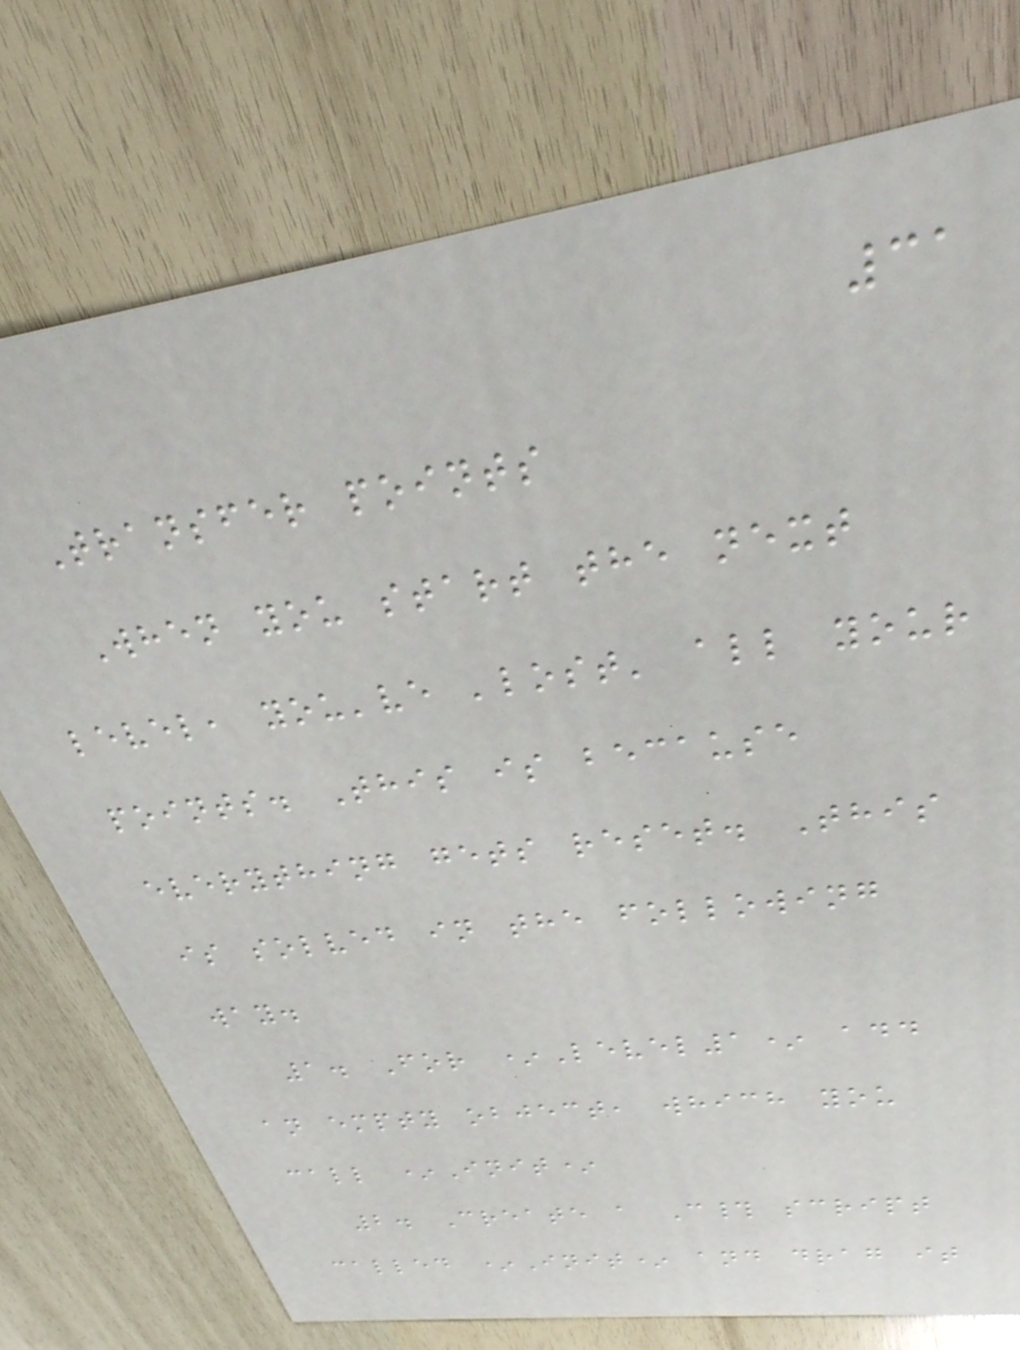31
Transfer points
When you start the next
level, you've 'lost' all your
points. This is because
everything gets reset. This
is solved in the following
way.
1. For *Level1* add
an empty object, which you
call *Init*
2. Create a C# script
called *Init* and drag it
